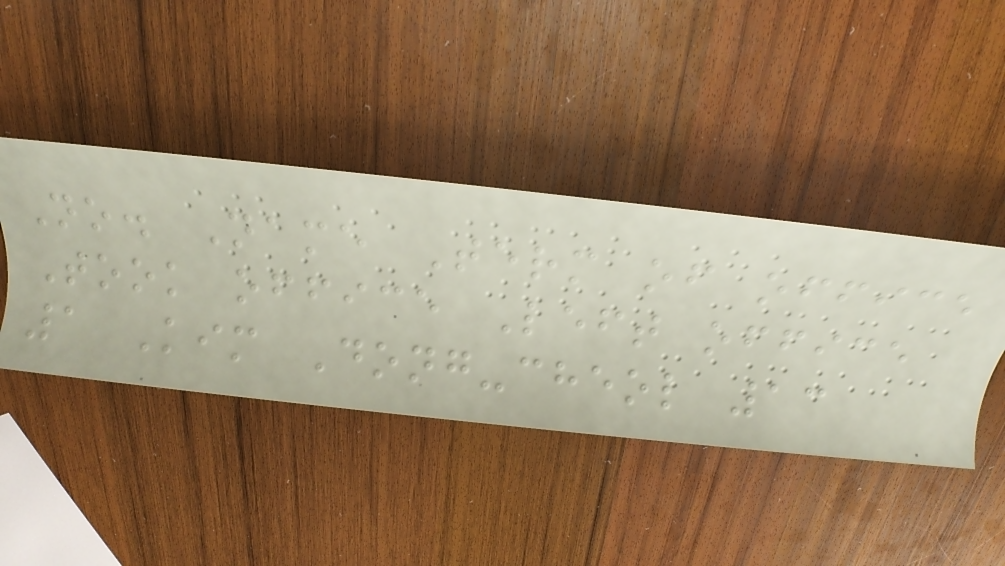No. Name Term of office
Took office Left office
1 Kim Dong-cheol 13
